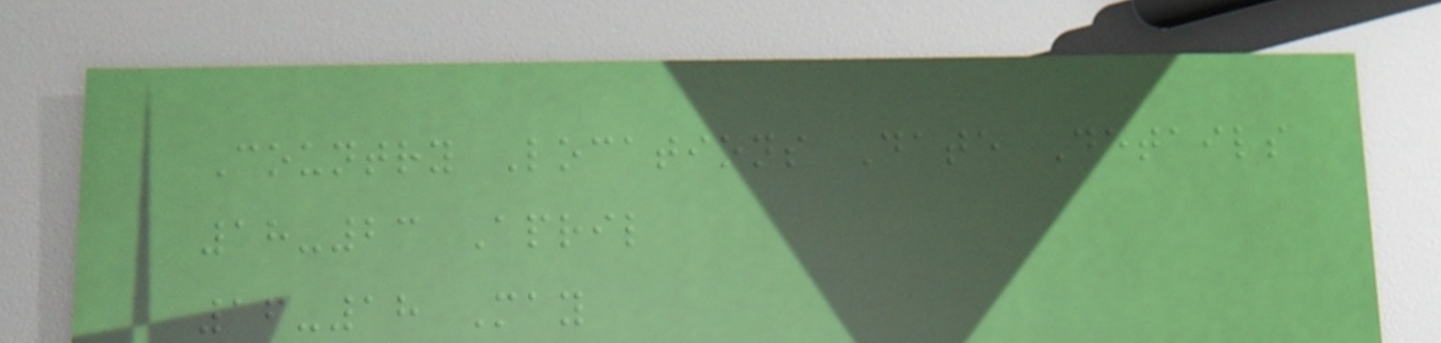Country Locations Date Details
18-23 April
16-18 May
